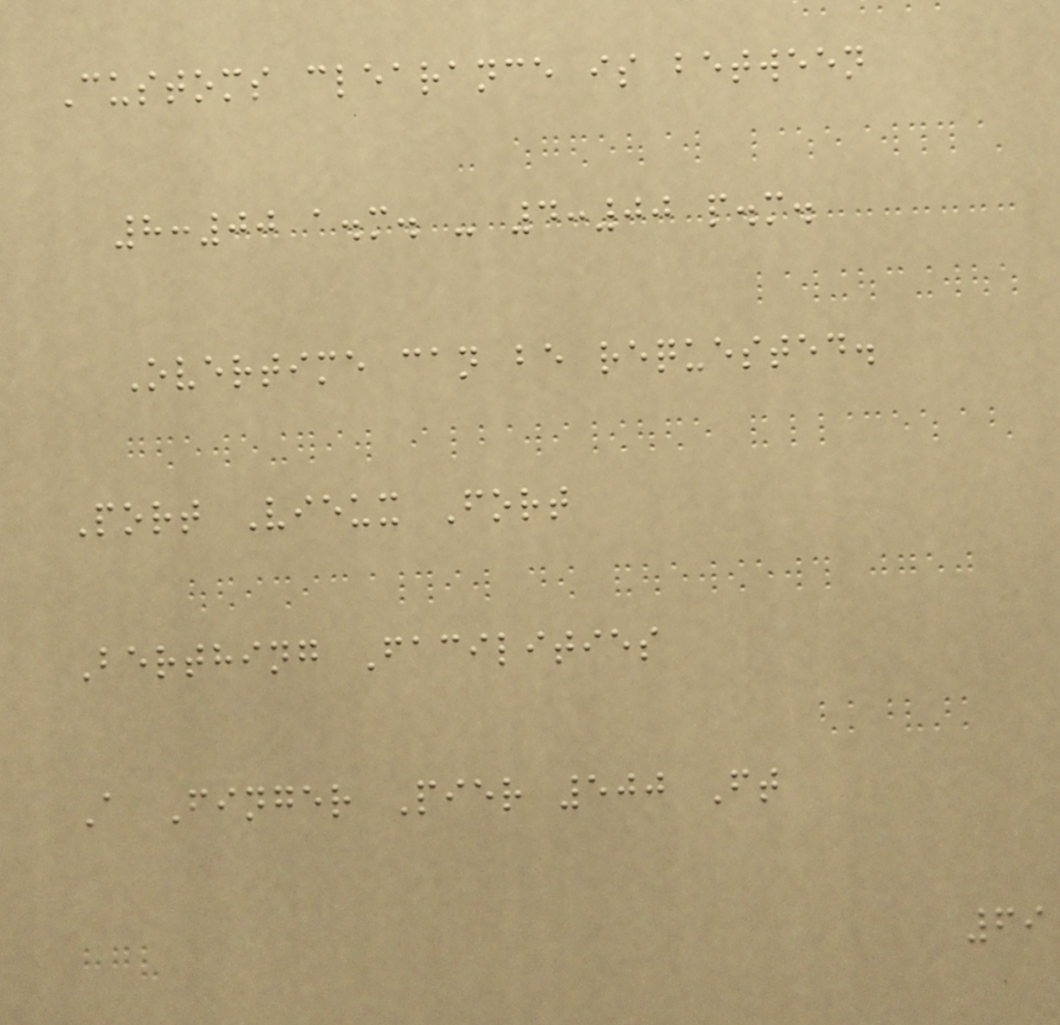Customs clearance is between
8:00 a.m. - 4:00 p.m.
Overtime can be requested.
Port Vieux Fort
Berthing Facilities
A Finger Pier 500 Ft
69
